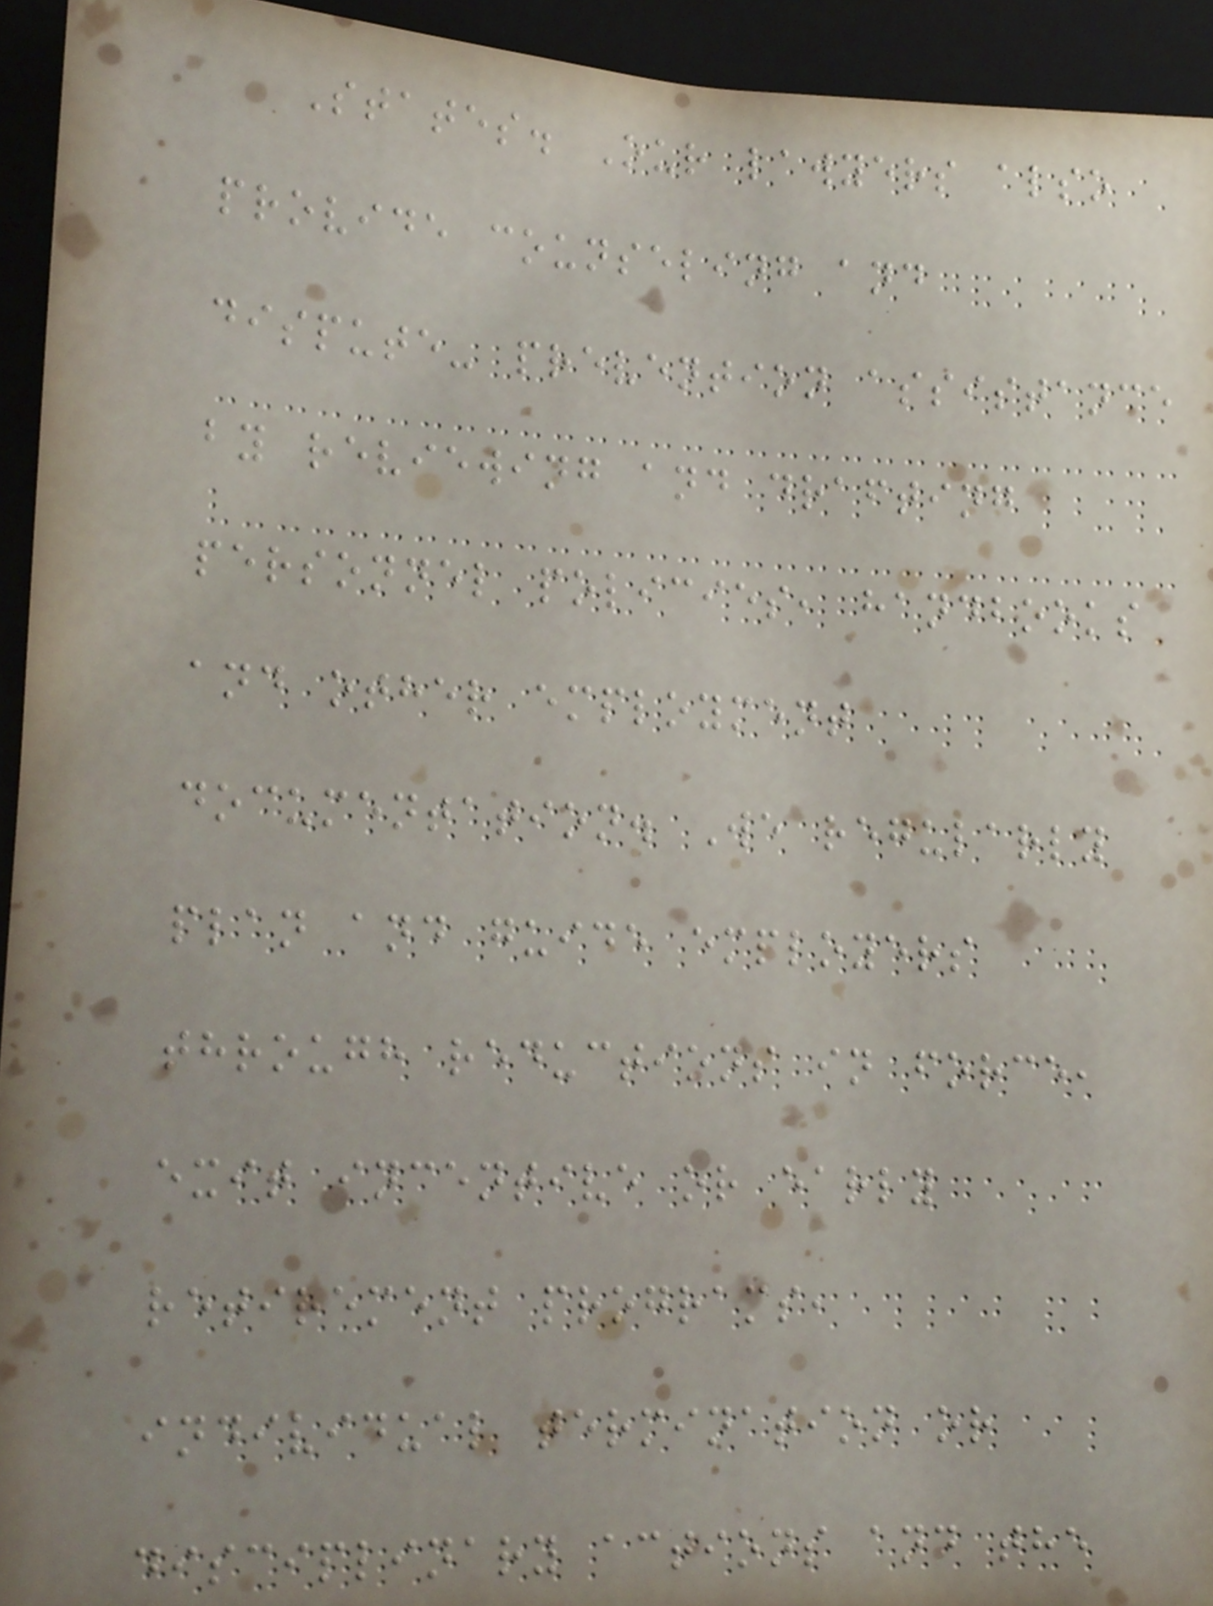States. Our lawyers also
provide counseling and
dispute- prevention assistance
by reviewing and drafting
personnel policies, handbooks
and other employment
documentation. We regularly
plan and guide employers
through reductions in force,
exit incentive or early
retirement programs,
individual termination or
disciplinary actions and the
